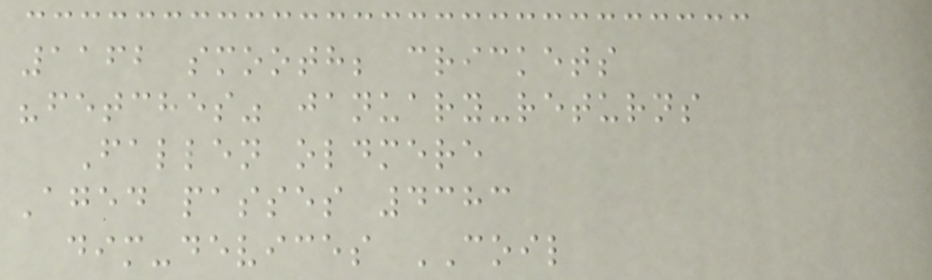1162 smooth; crickets
"fetches" january-returns
Fallen oldmere
Aged passes 4383
dim-devices COIL
